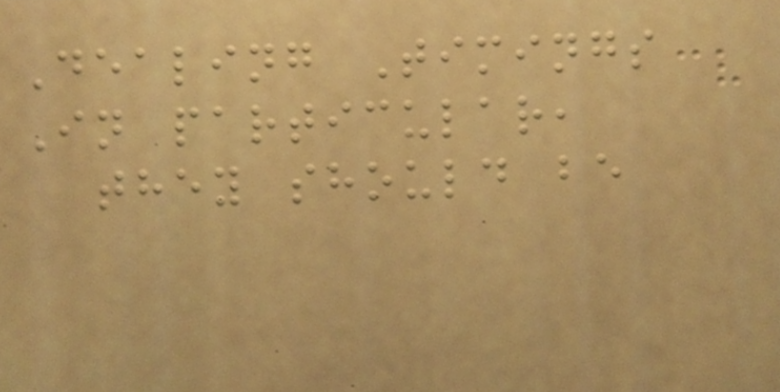Dealing Timings
In particular,
they should be
